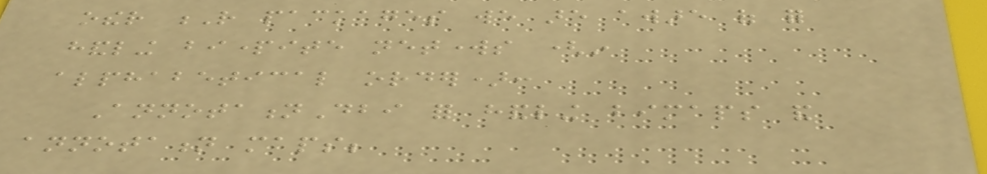other R packages we are aware of for
handling bipartite networks (in
alphabetical order):
AnnotationDbi for handling bimaps and
annotation maps;
